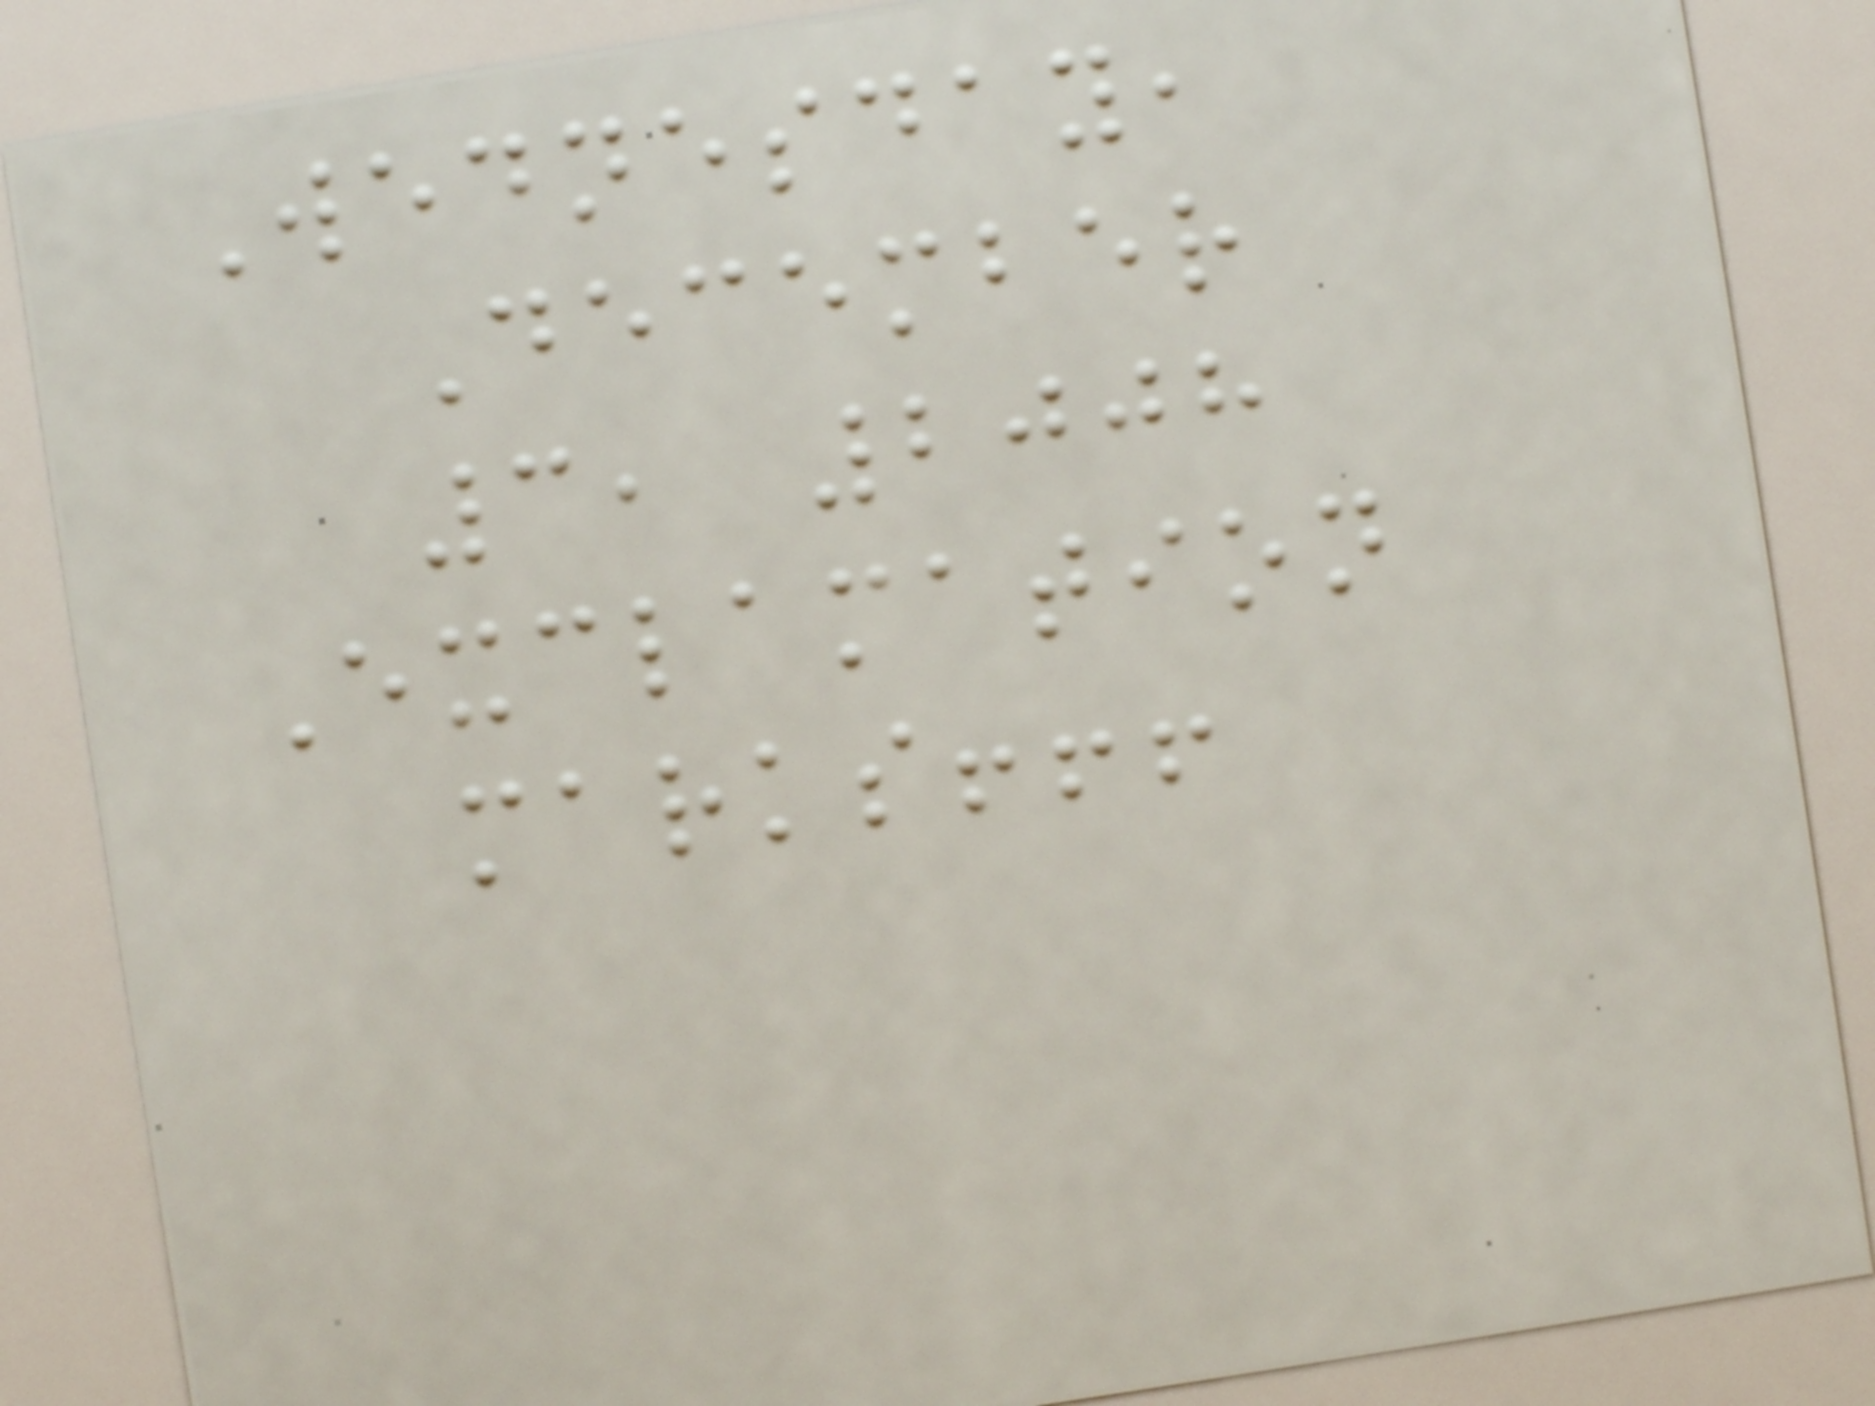Wednesday,
December
3, 2008
Exclamation
marks!!!
